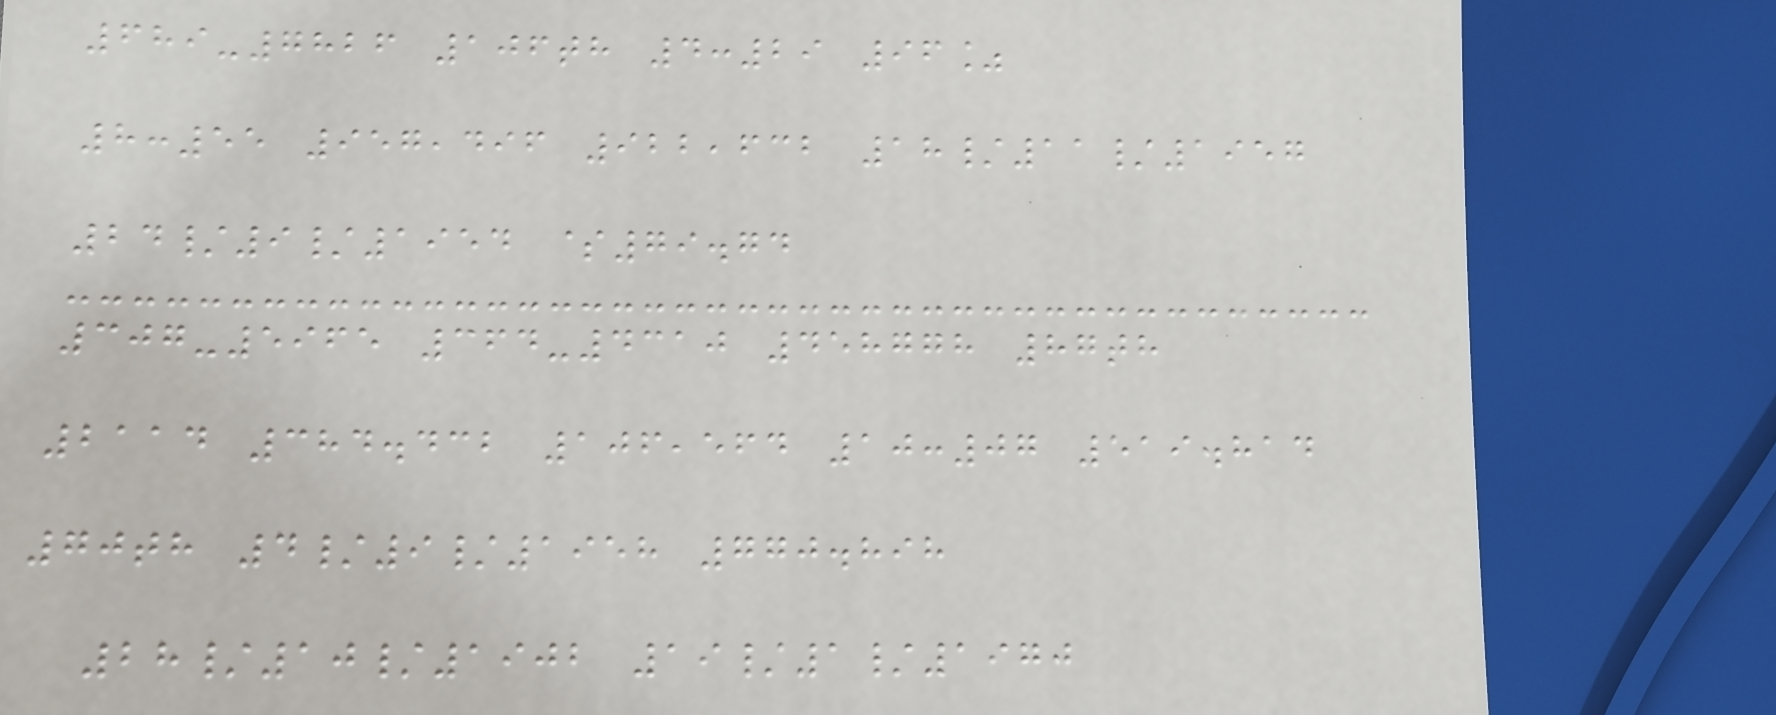689-7826 106th 4:29 96%
8:55 957,496 922,632 18/11/1957
24/9/1954 $79.74
307-5965 364-4310 458778 87th
2114 384.432 106,564 10:07 519.814
70th 4/9/1958 770.898
28/10/1902 19/1/1970
